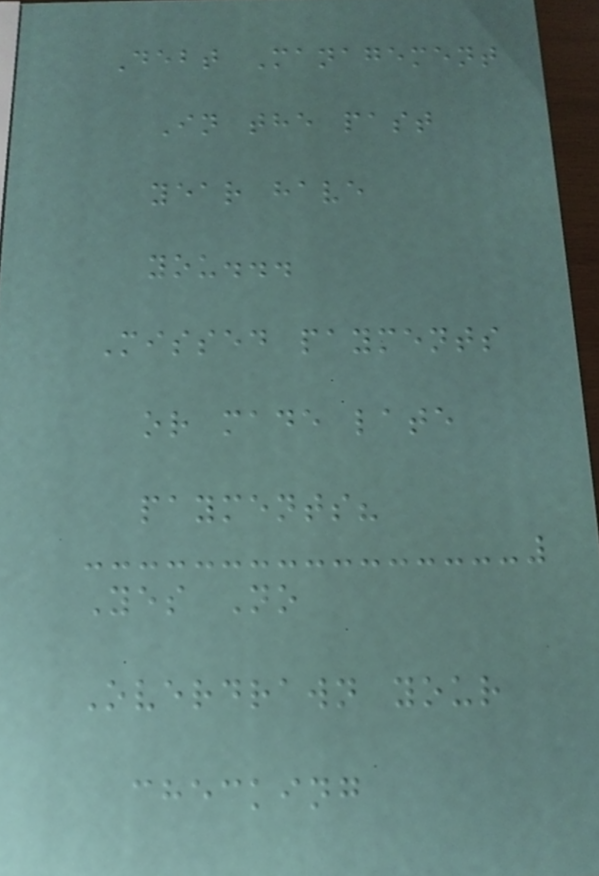Debt Management
In the past
year have
you...
Missed payments
or made late
payments?
Yes No
Overdrawn your
checking
